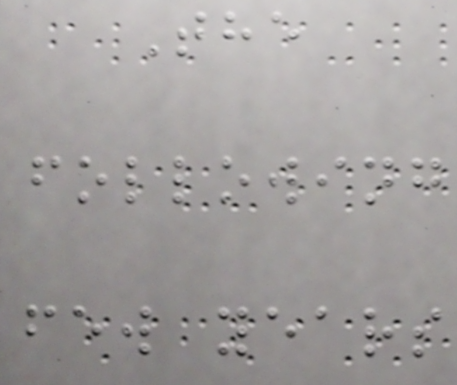The
following
few years
